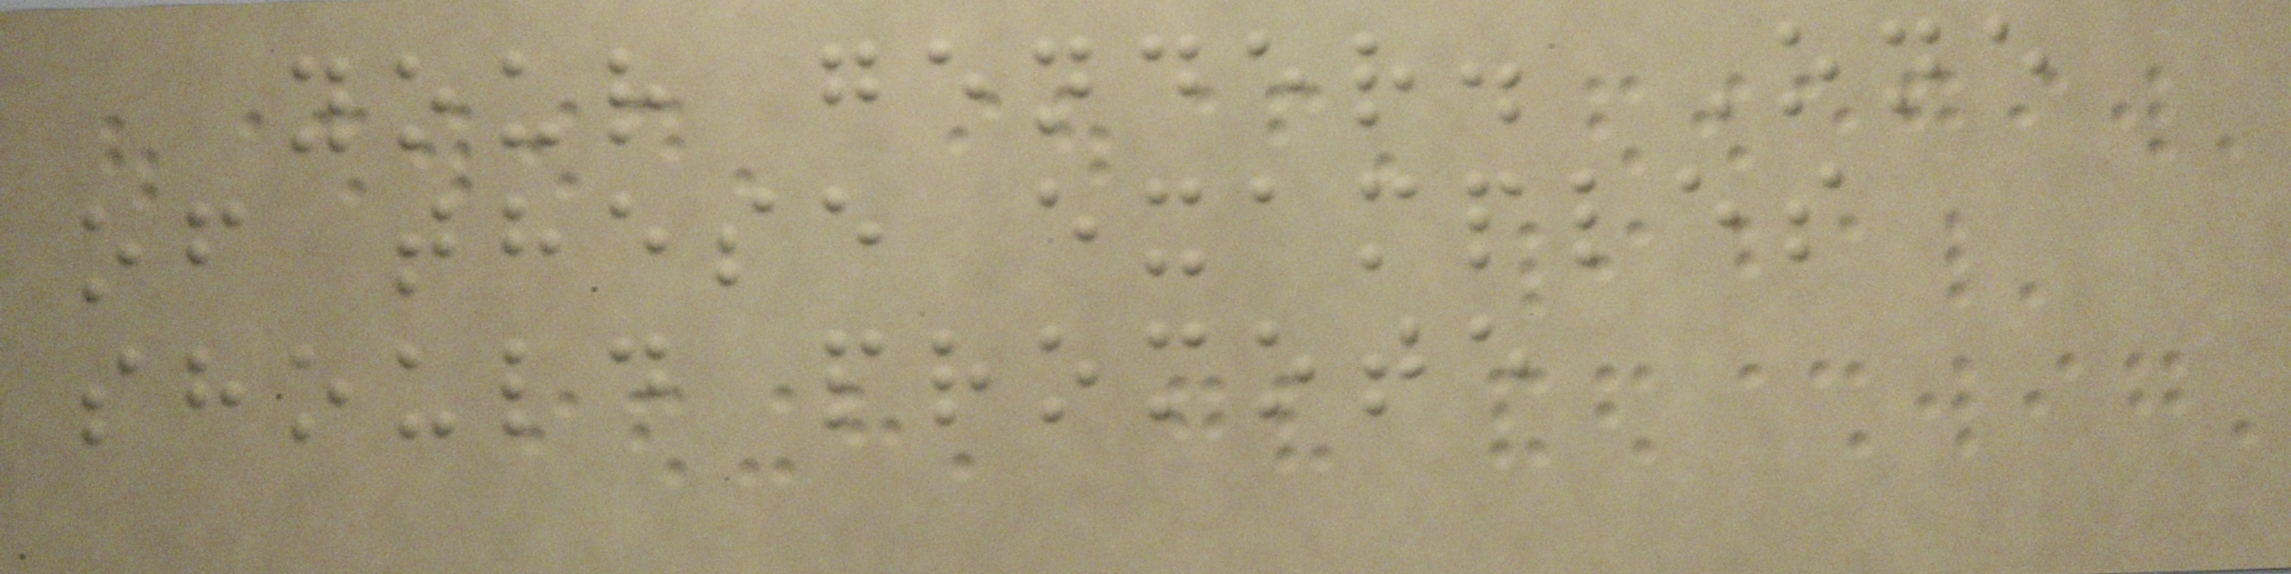your gender. One
of these examples
should promote
